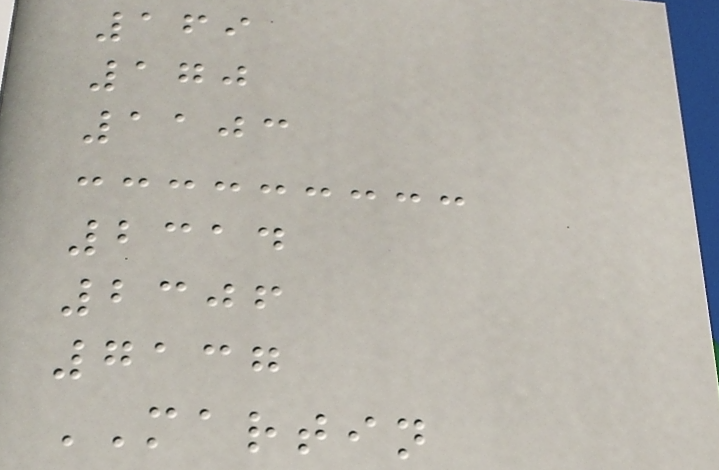169
170
1103
2314
2306
7137
MARTIN
